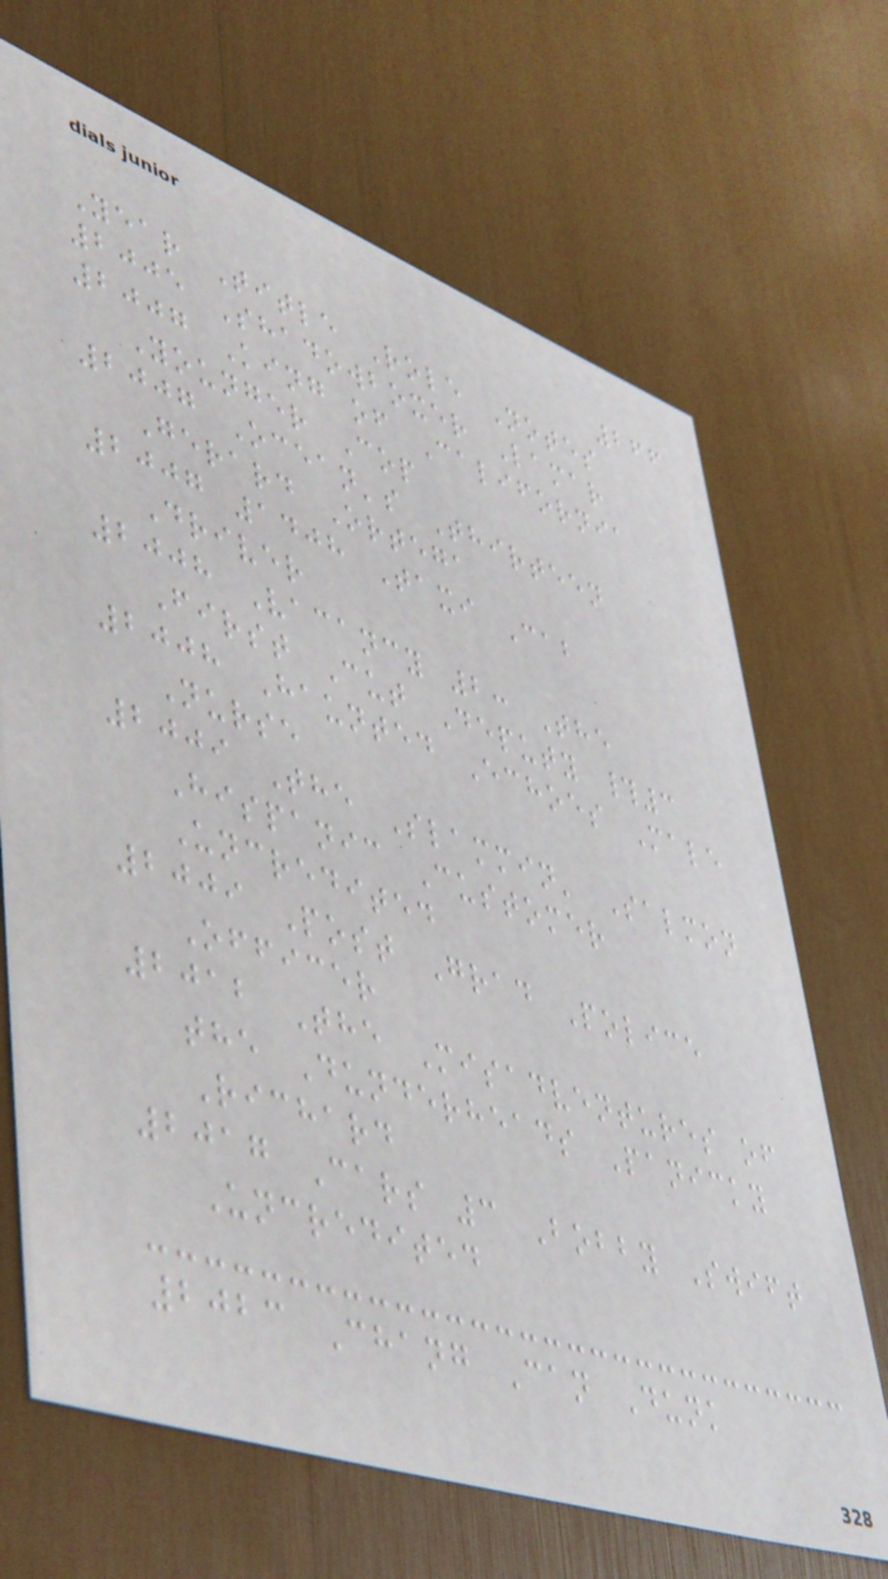266
Year Title Role Notes
2005 Shadowboxer Lamar
2007 King of California
Younger Cop
2007 Ocean's Thirteen
Gerard Ortega
2007 1408 Taxi Cab
Driver
2008 Vacancy 2: The
First Cut Deputy #3
2008 Haunted Echoes Male
Nurse
2009 The Slammin' Salmon
Hispanic Customer
Uncredited
2009 Post Grad Police
Officer
2012 The Misadventures of
the Dunderheads Panicky
Richard
2017 Cars 3 Bobby Swift
Uncredited
2023 Chang Can Dunk
